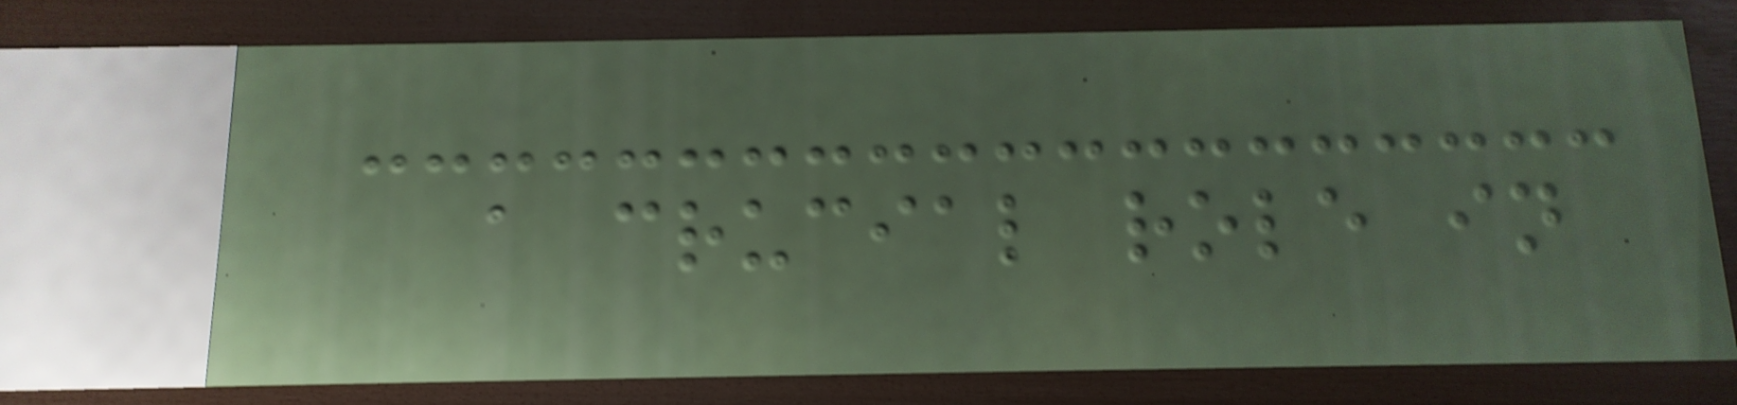a crucial role in
